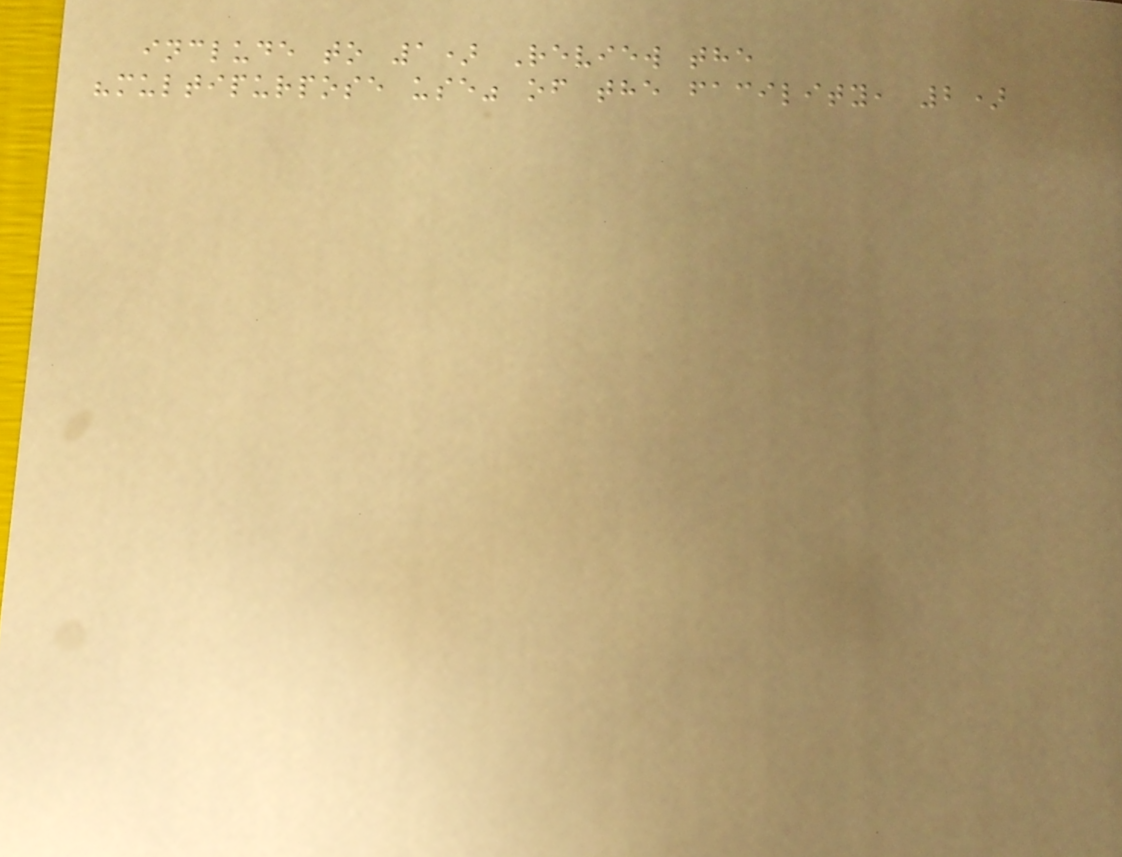include to 1) Review the
"multipurpose use" of the facility, 2)
